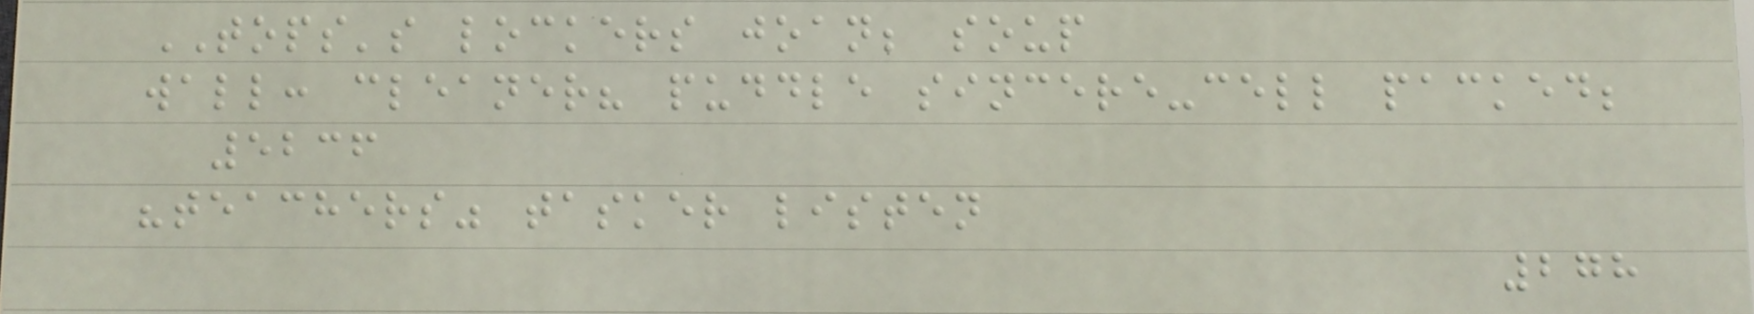TOPS's lockers joan; soup
wall: cleaner? puddle sincere-cell packed;
5236
"teachers" tasker listen
278
